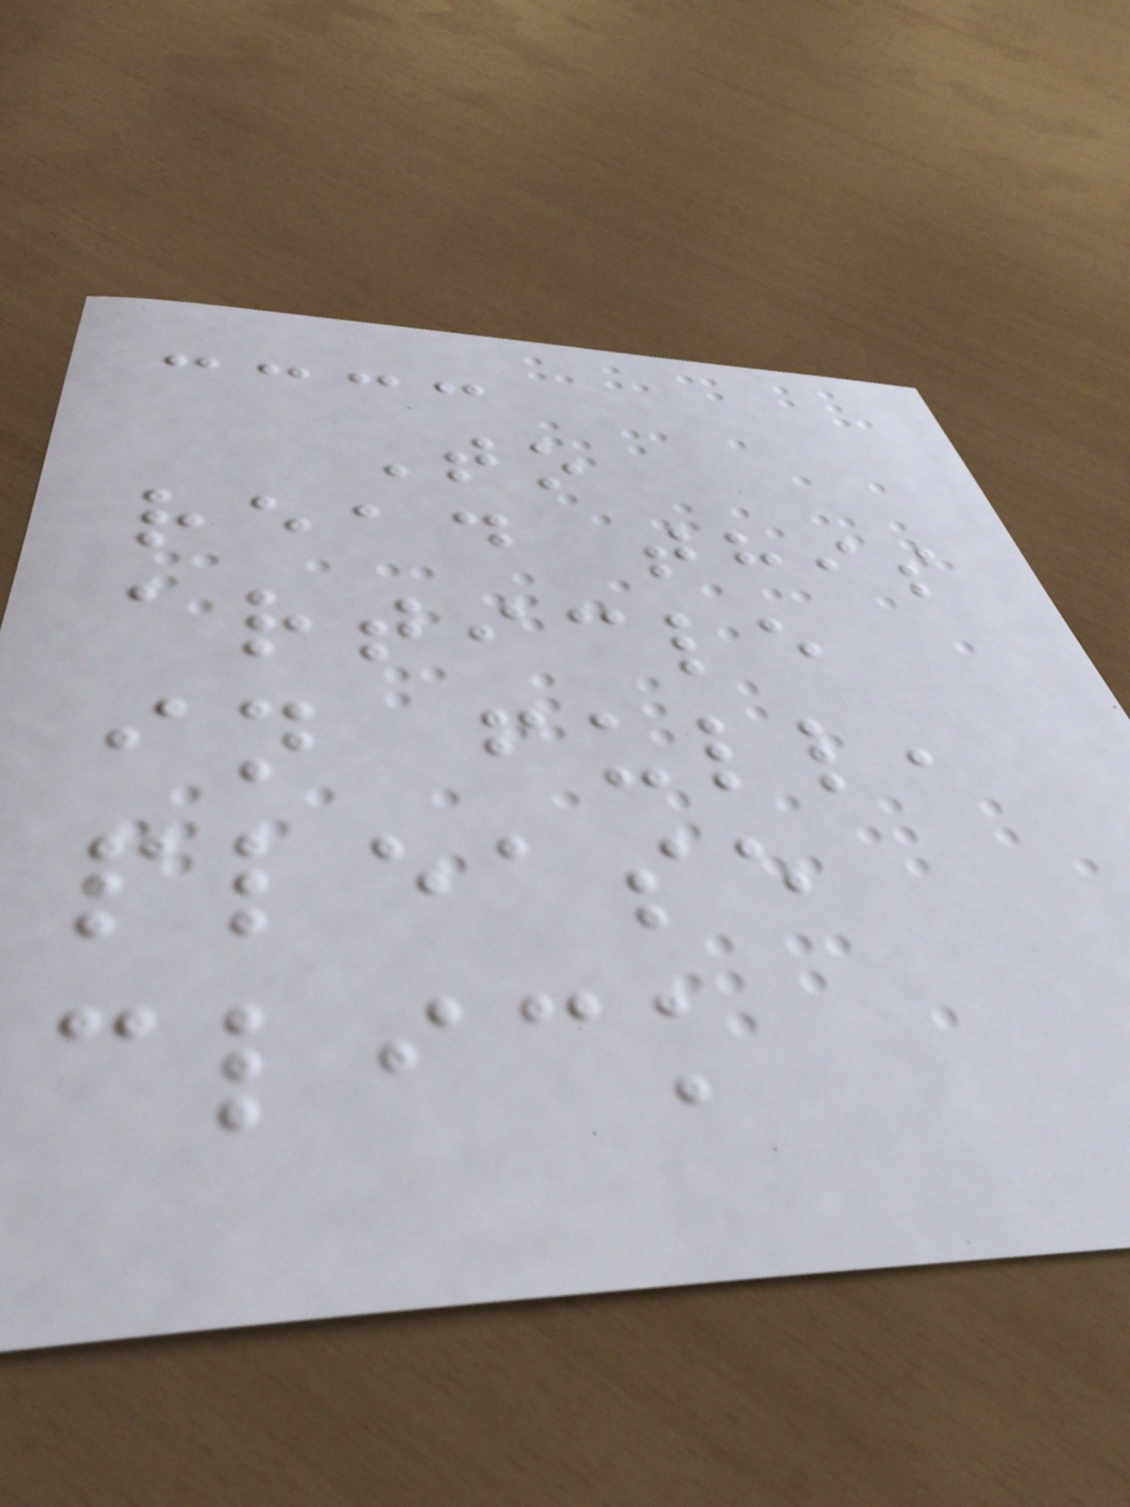To
read this
article
in full,
please
click
